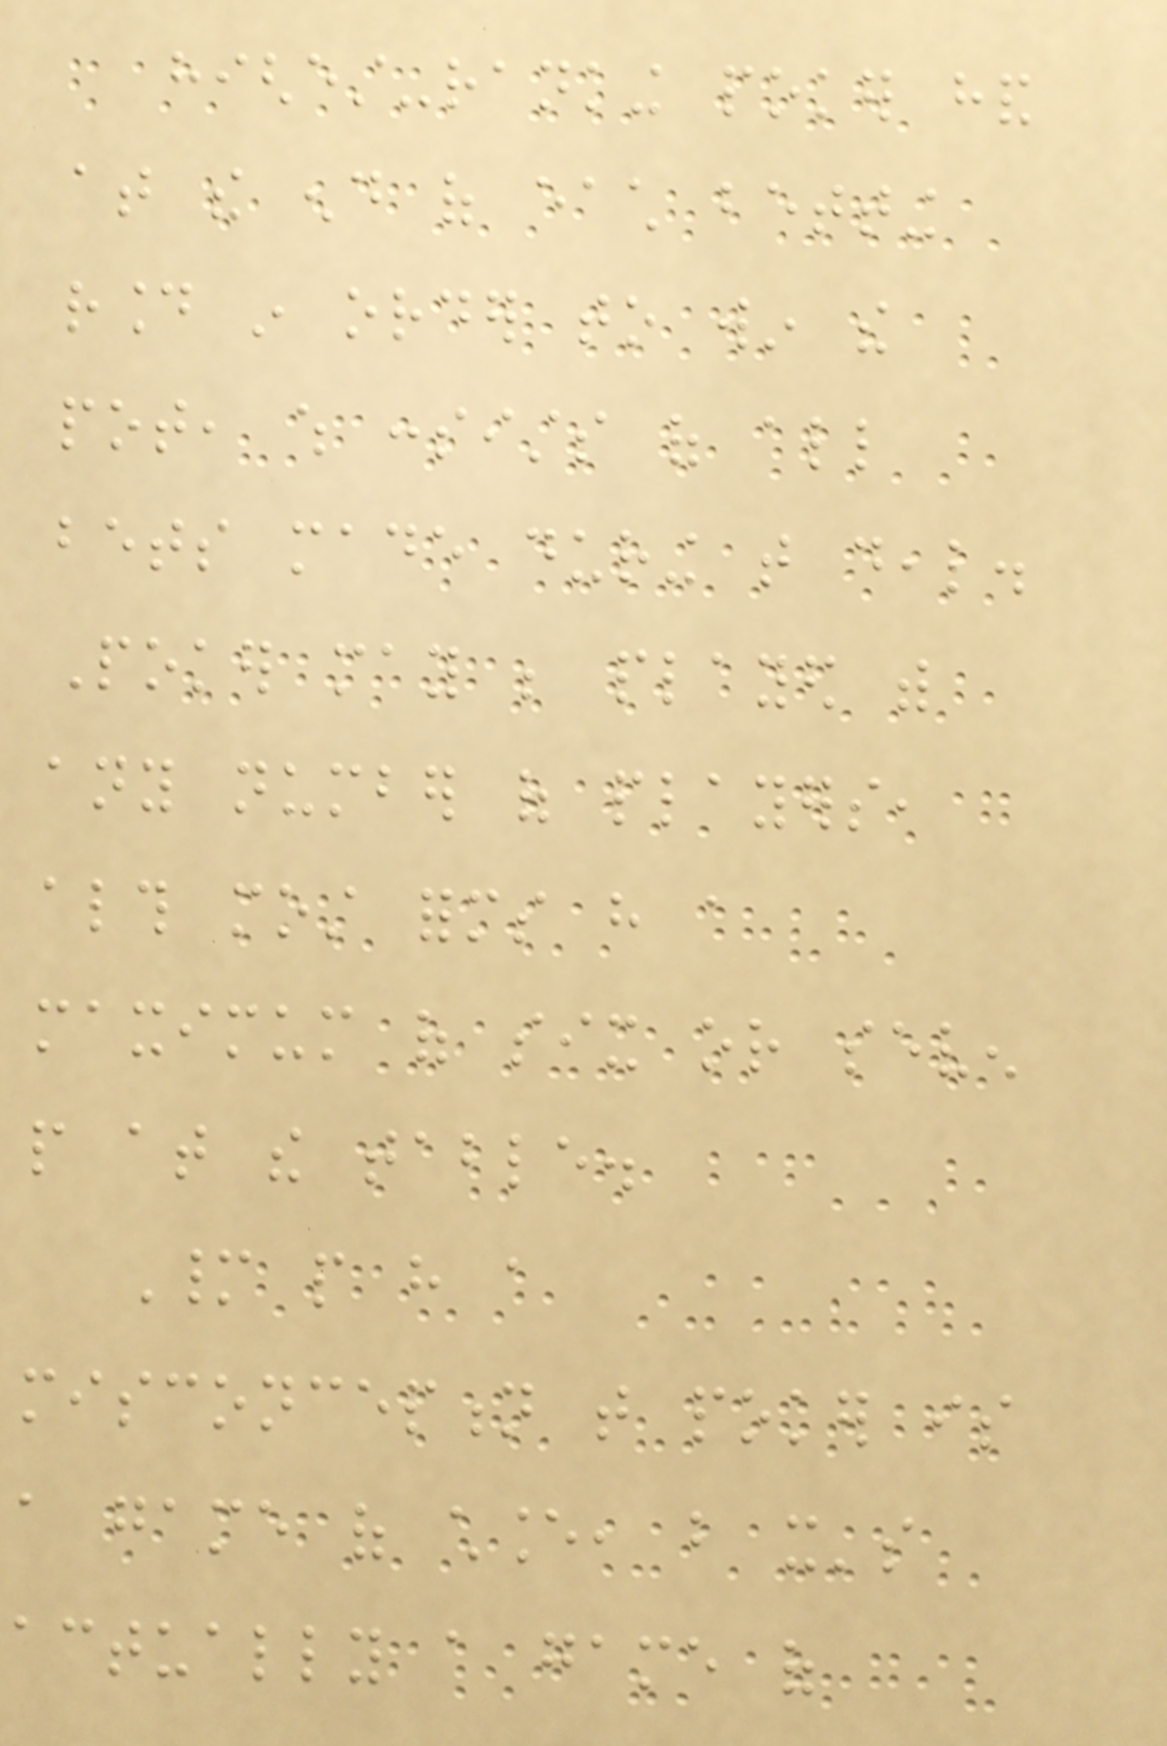highest-ranking poker hand
at the end of each betting
round in order to win the
pot, which consists of all
bets made during that deal.
Poker may be played with
any number of players,
although most forms have a
maximum of six or seven
people at the table.
Many people have a
misconception that poker is
a game of chance, but it's
actually a game of
